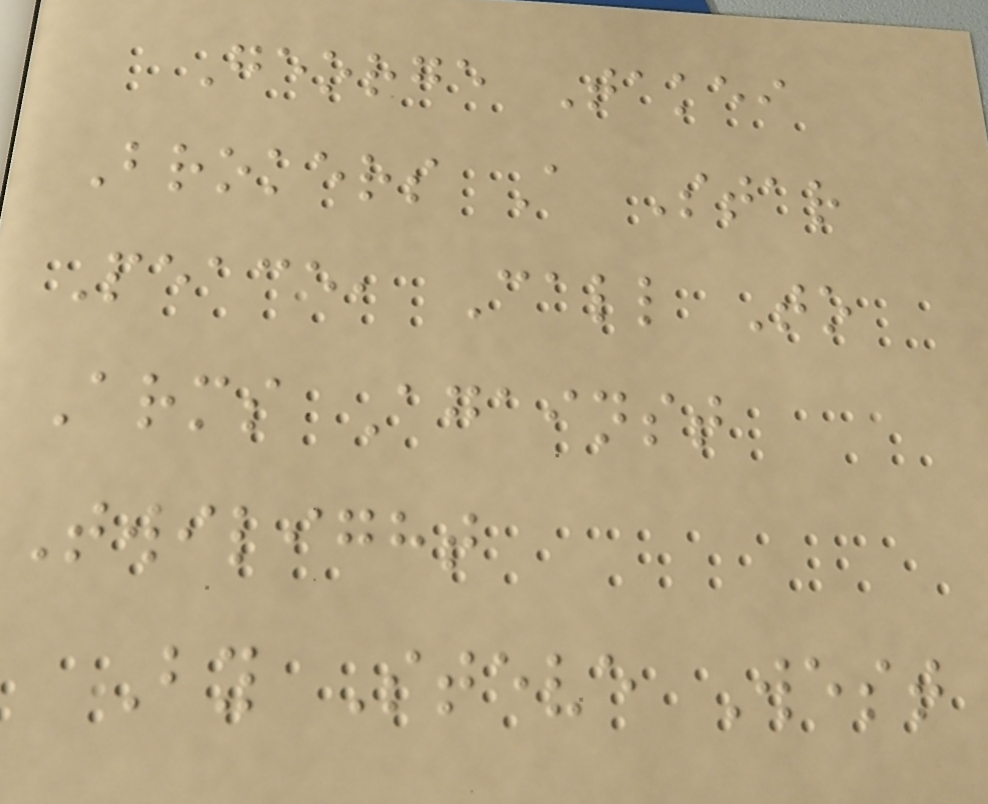George Takei
Brokers A Star
Peace, Call To
Arms Against
Twilight
By Steve West
